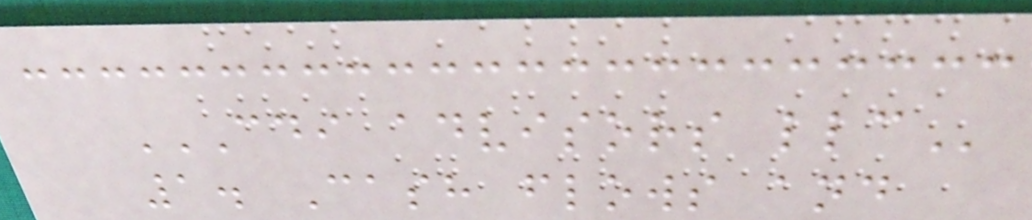CDI ADVISORS LLC
1. Cash flows and
